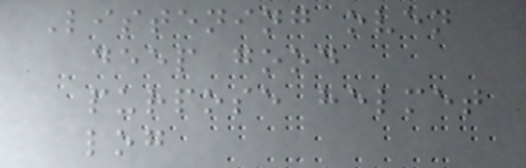Listening oven
deep good
purpose helmet
log
